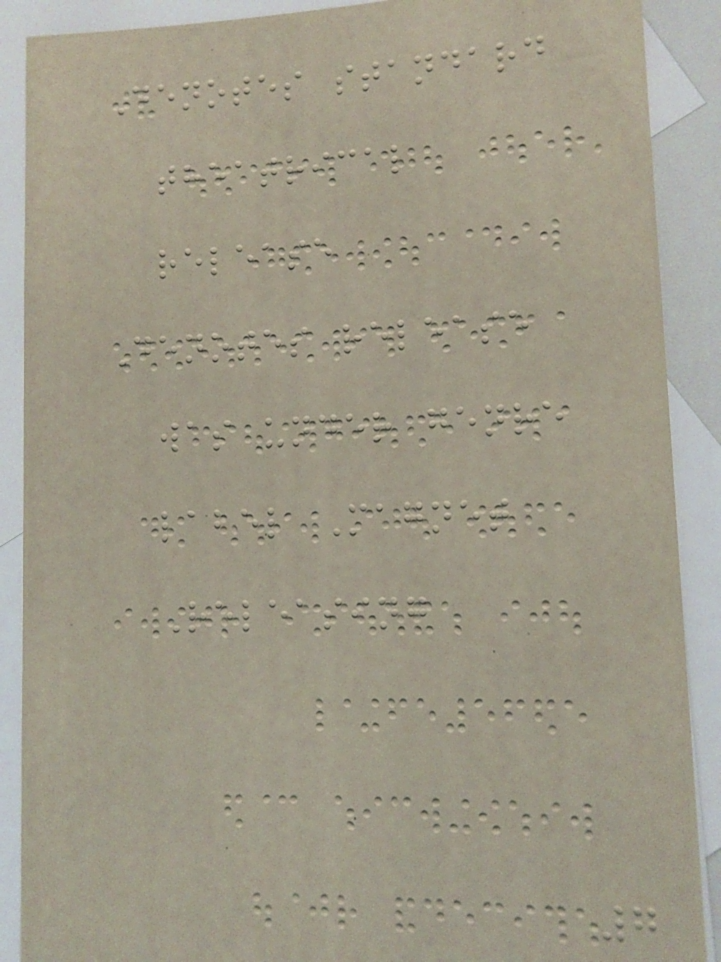Denotes standard
theatrical
release
Denotes release
was under genre
label Magnet
Releasing
7
